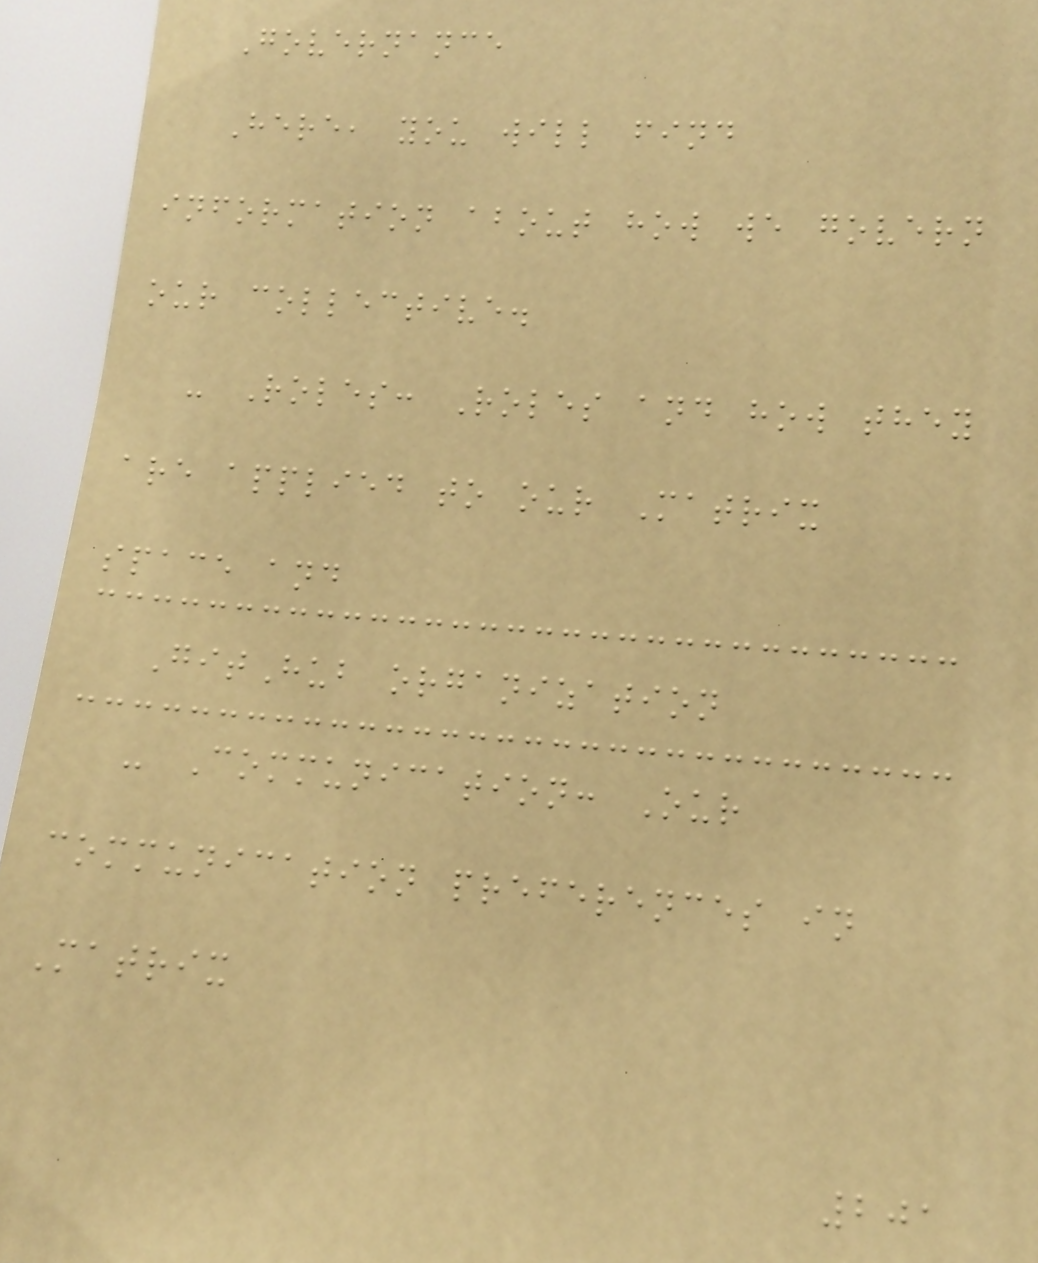Governance
Here, you will find
information about how we govern
our collective.
- Roles: Roles and how they
are applied to our Matrix
space and
GitHub organization
- Communication: Our
communication preferences in
Matrix
201
